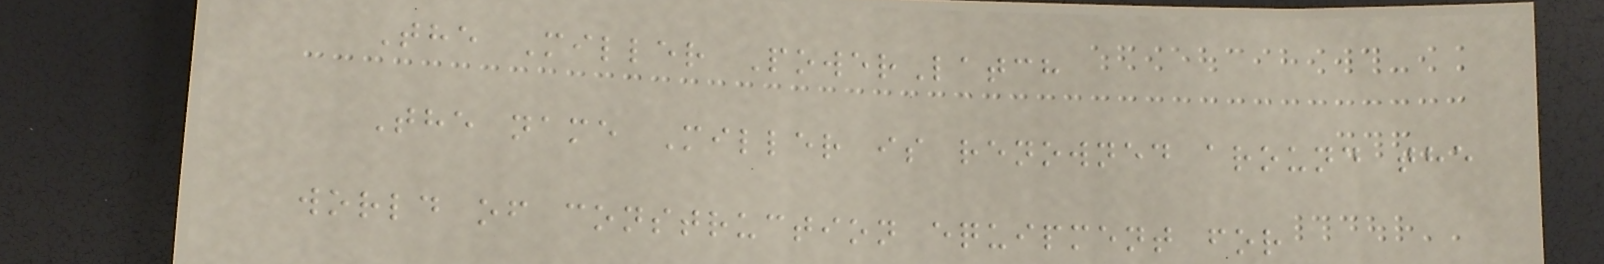The Miller PowerLatch
The name Miller is renowned around the
world of construction equipment for
